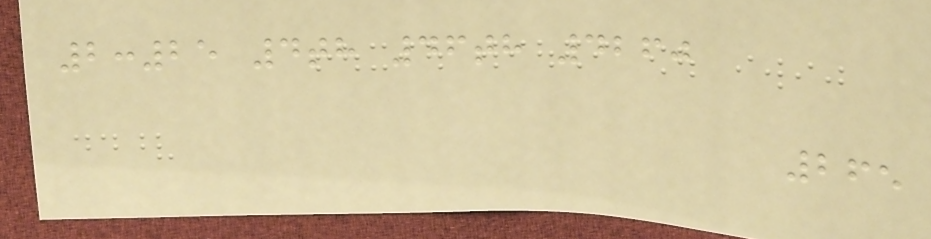2:25 4th 46th 4260
265
